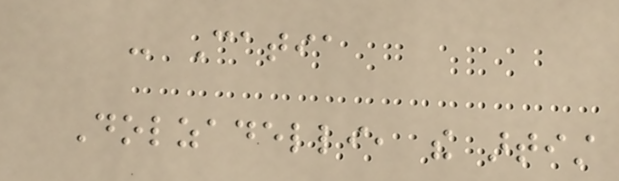- Catia
Dolzadelli, the artist
